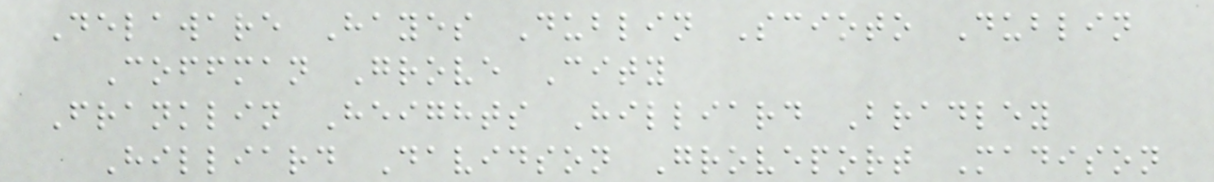Delaware Hayes Dublin Scioto Dublin
Coffman Grove City
Franklin Heights Hilliard Bradley
Hilliard Davidson Groveport Madison
